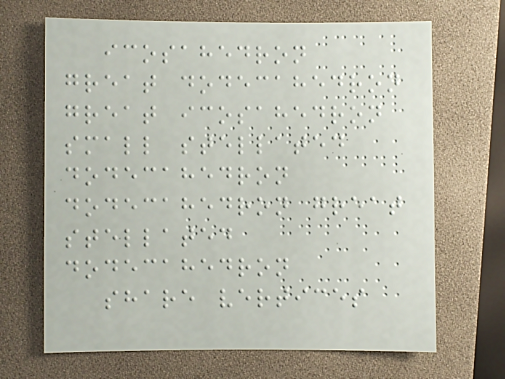icosahedron
great dodecahedron
great icosahedron
small stellated
dodecahedron
dodecahedron great
stellated
dodecahedron
share vertices
